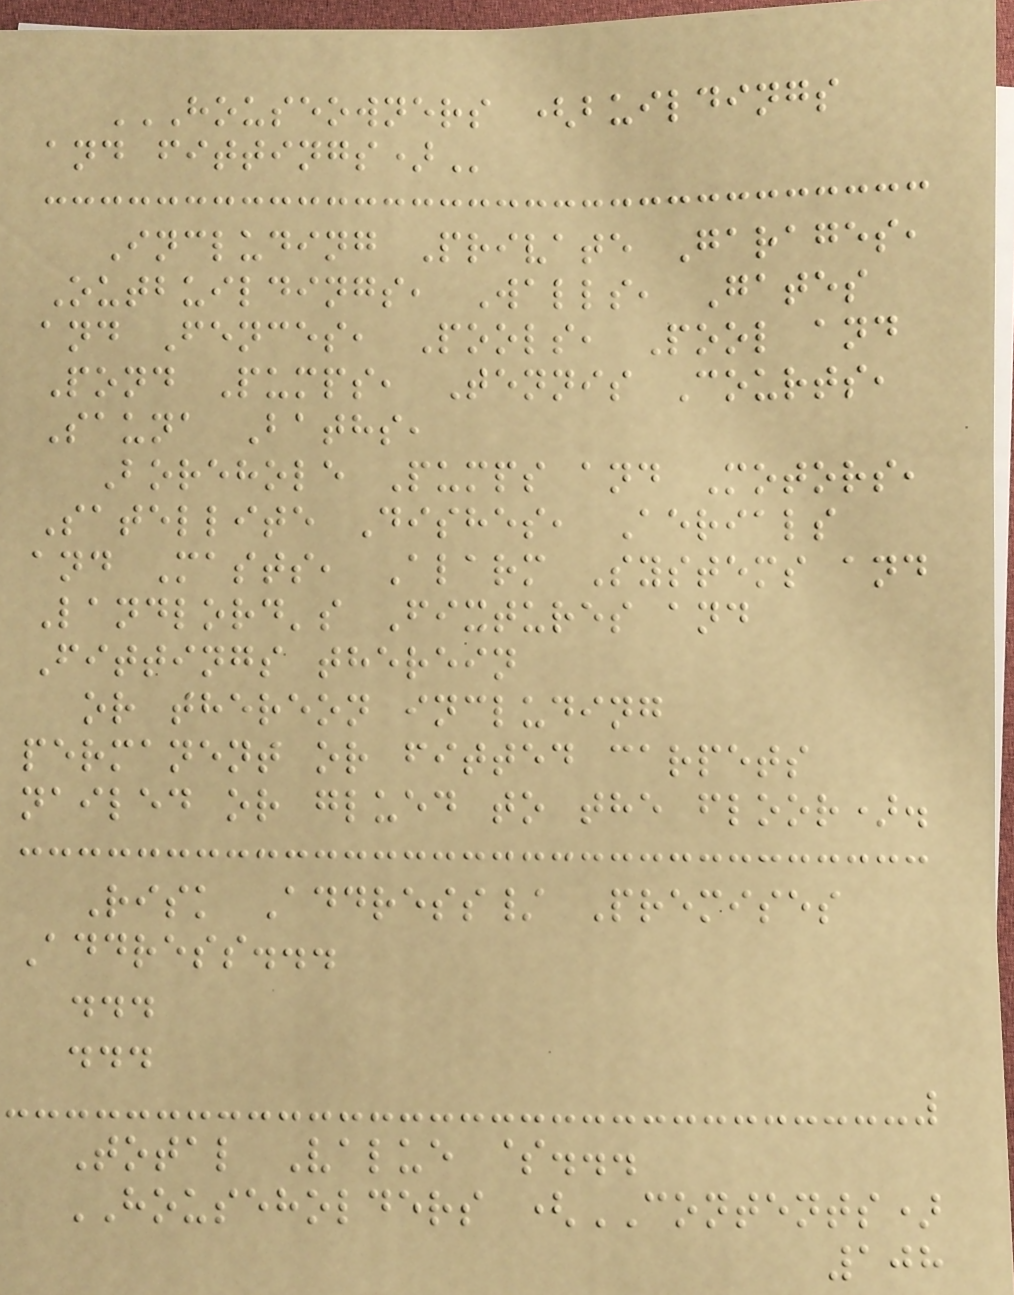HOUSEOWNERS (BUILDINGS
AND FITTINGS)
Including Private Garages,
Outbuildings, Walls, Gates
and Fences, Pools, Pool and
Pond Pumps, Tennis Courts,
Sauna Baths,
Borehole Pumps and Motors,
Satellite Dishes, Aerials
and Masts, Alarm Systems and
Landlord's Fixtures and
Fittings therein
or thereon including
permanent or fitted carpets
nailed or glued to the floor).
Risk Address/ Premises
Address...
...
...
Total Value $...
HOUSEHOLDERS (CONTENTS)
108
